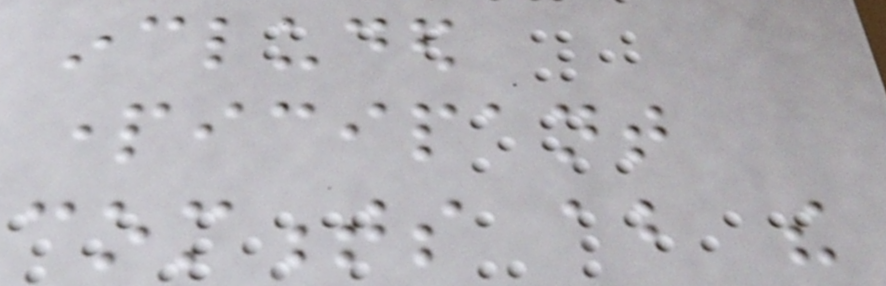included
participant
comments about the
